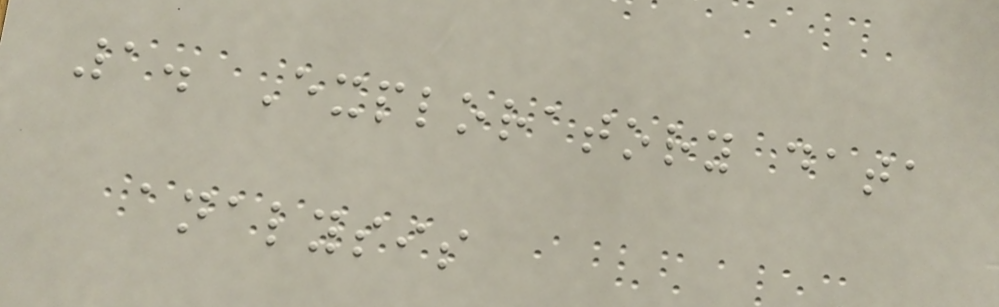1. Exploratory data
analysis
